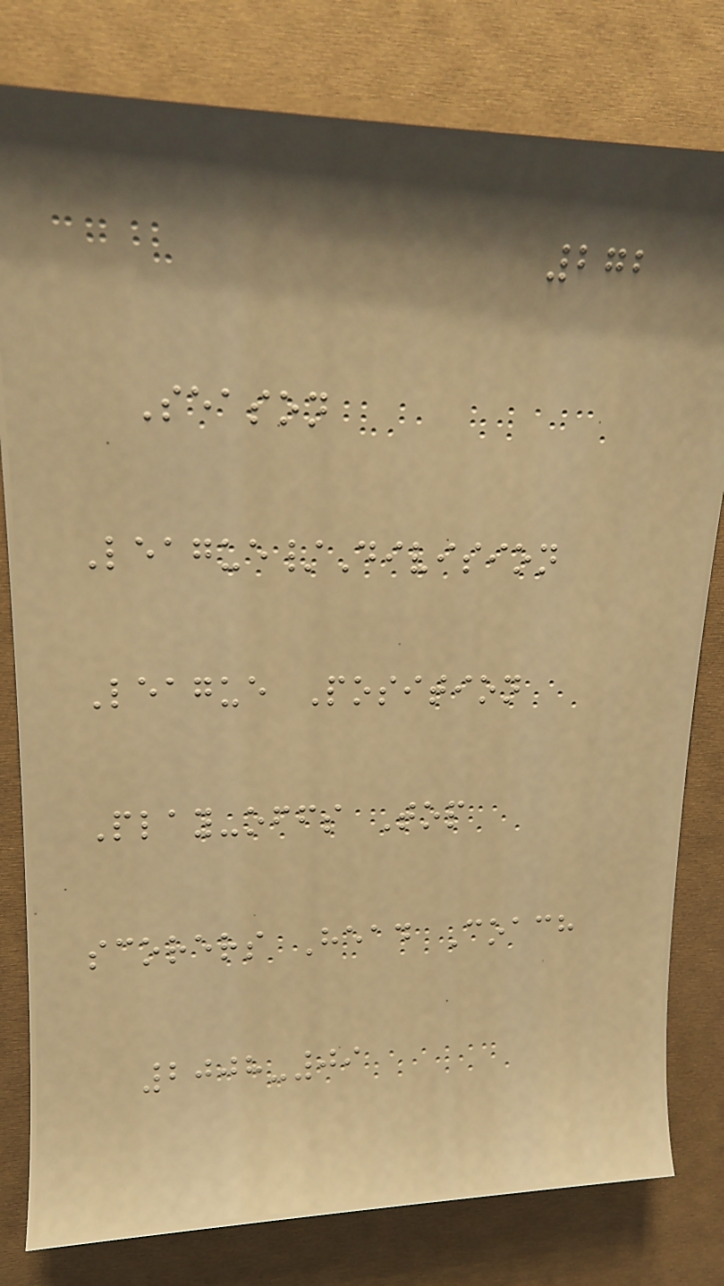272
Season
League/Division
League Position
Play-offs Top
scorers Head Coach
2008-09
